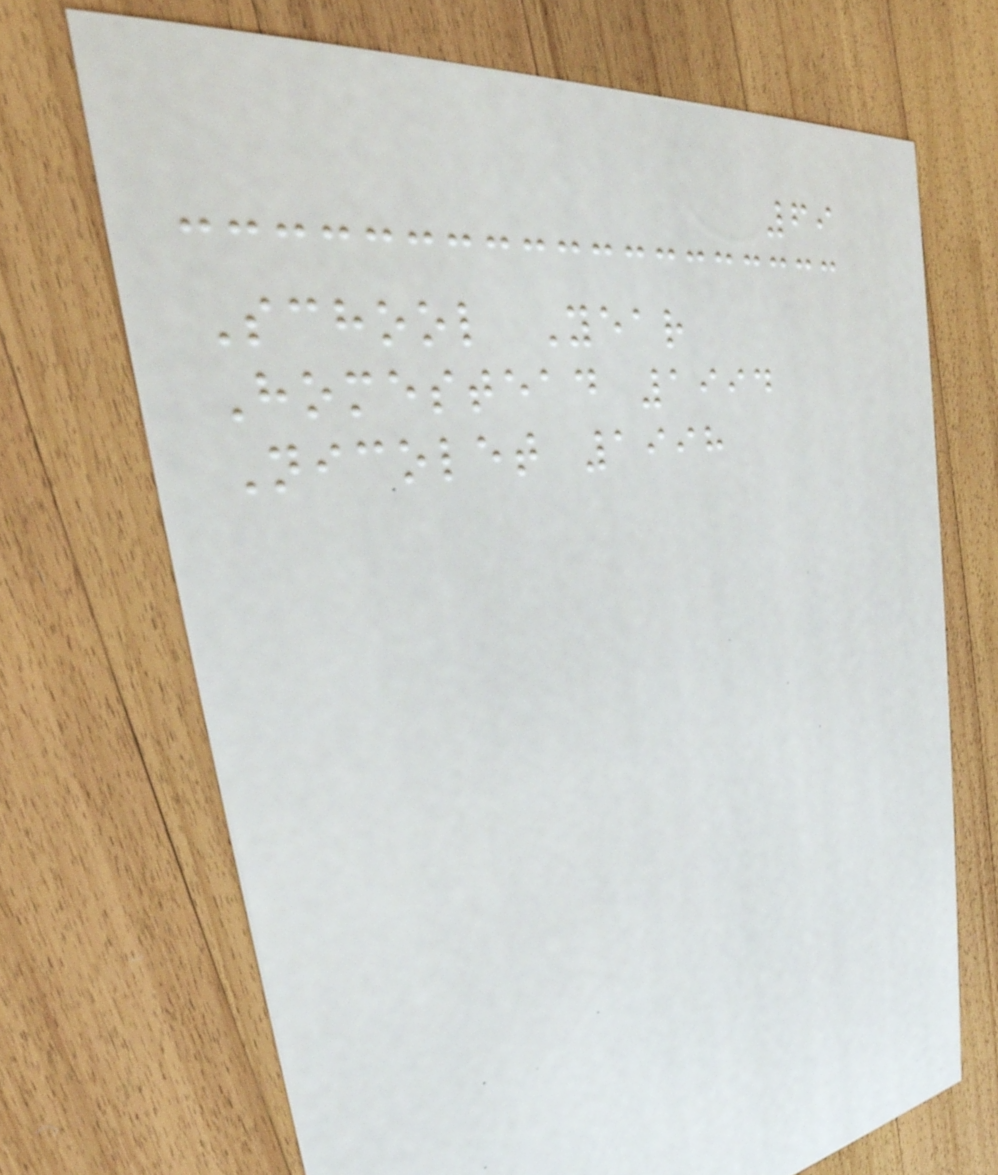69
School Year
Homestead 1994
Nicolet 1998
